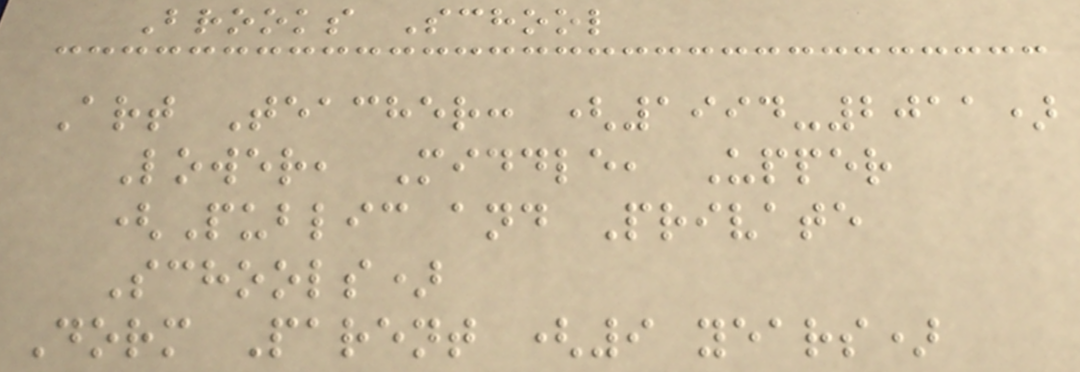Brooks School
Art Teacher: (1994-2011)
Lower, Middle, Upper
(Public and Private
Schools)
Dorm Parent (9 years)
